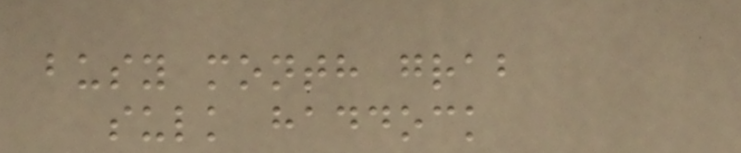busy month grab
sulk haddock
